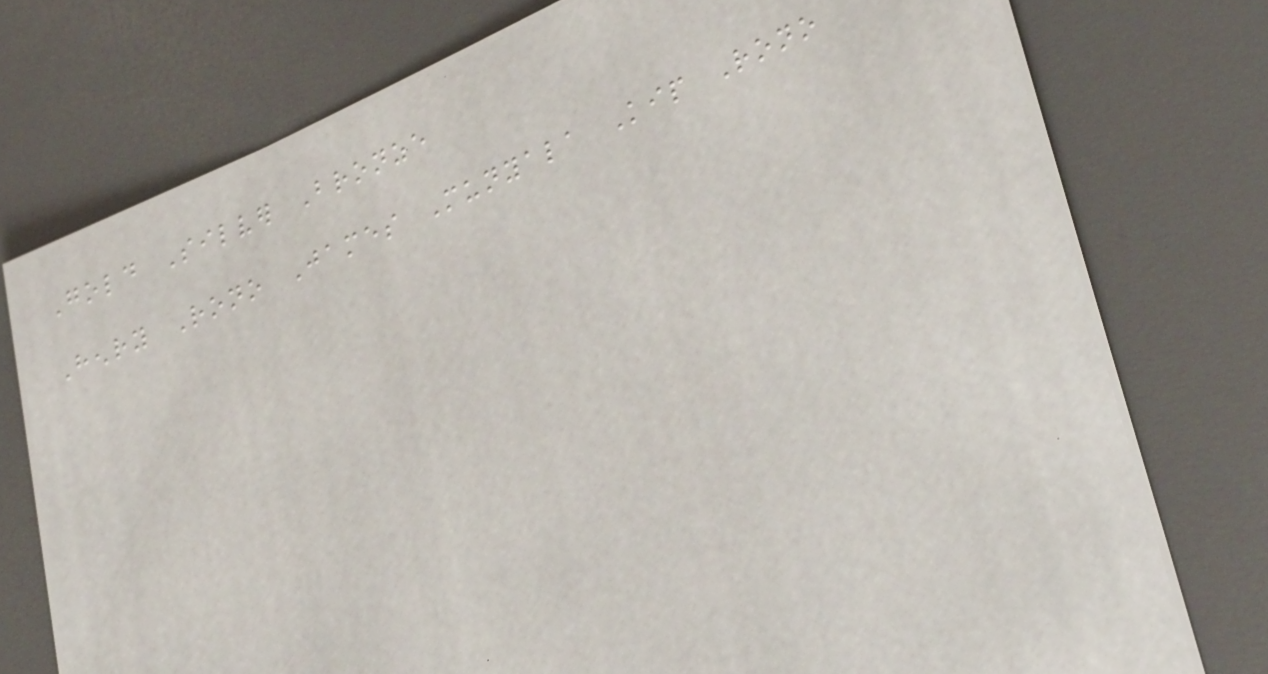Gold Silver Bronze
Henry Rono James Munyala Kip Rono
